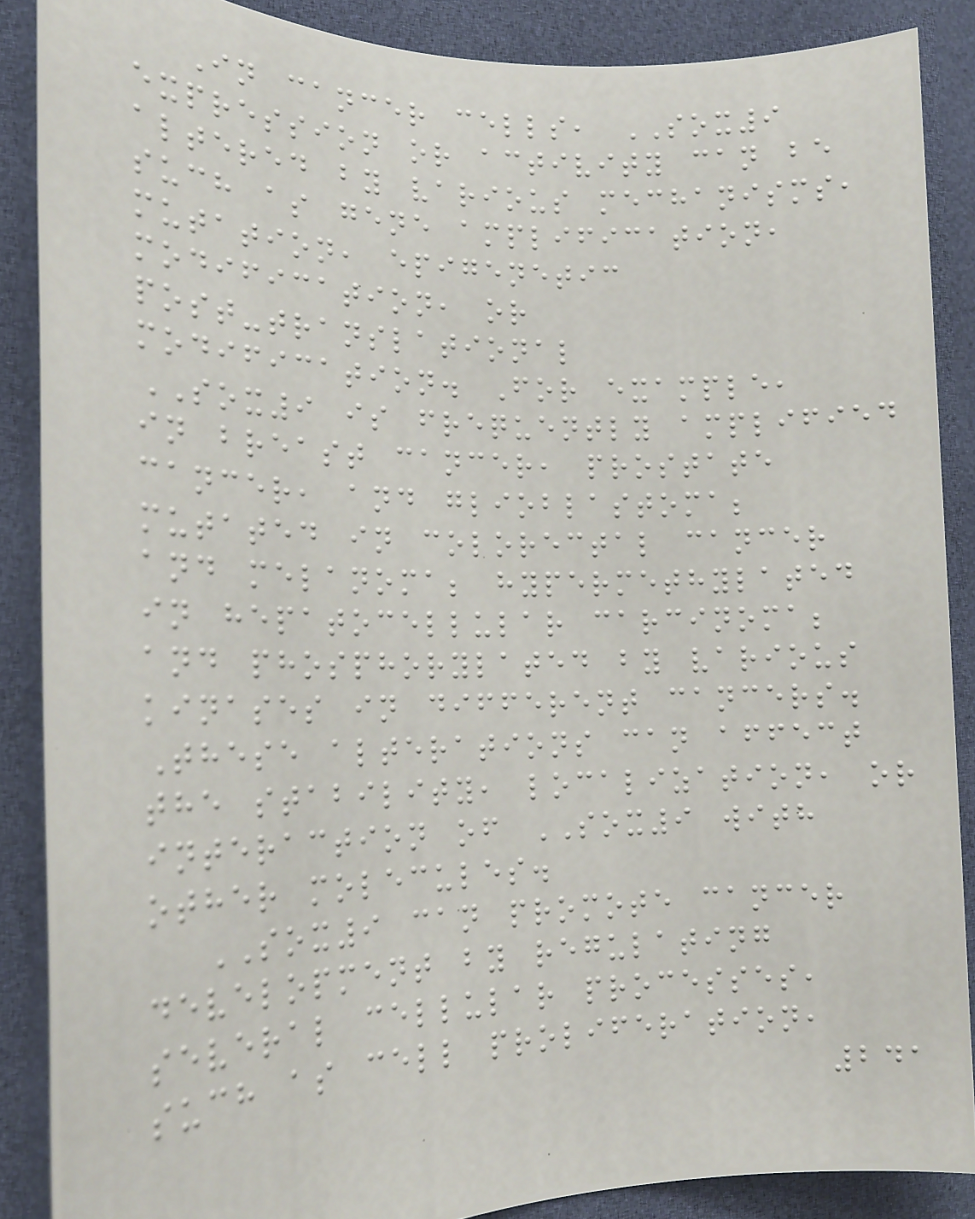In cancer cells, SOX9
expression or activity can be
altered by various mechanisms,
such as gene amplification,
mutation, epigenetic
modification, or
post-translational
modification. For example,
SOX9 is frequently amplified
in breast cancer, prostate
cancer, and glioblastoma;
mutated in colorectal cancer
and melanoma; hypermethylated
in hepatocellular carcinoma;
and phosphorylated by various
kinases in different cancers.
These alterations can affect
the stability, localization, or
interaction of SOX9 with
other molecules.
SOX9 can promote cancer
development by regulating
several cellular processes,
such as cell proliferation,
241
